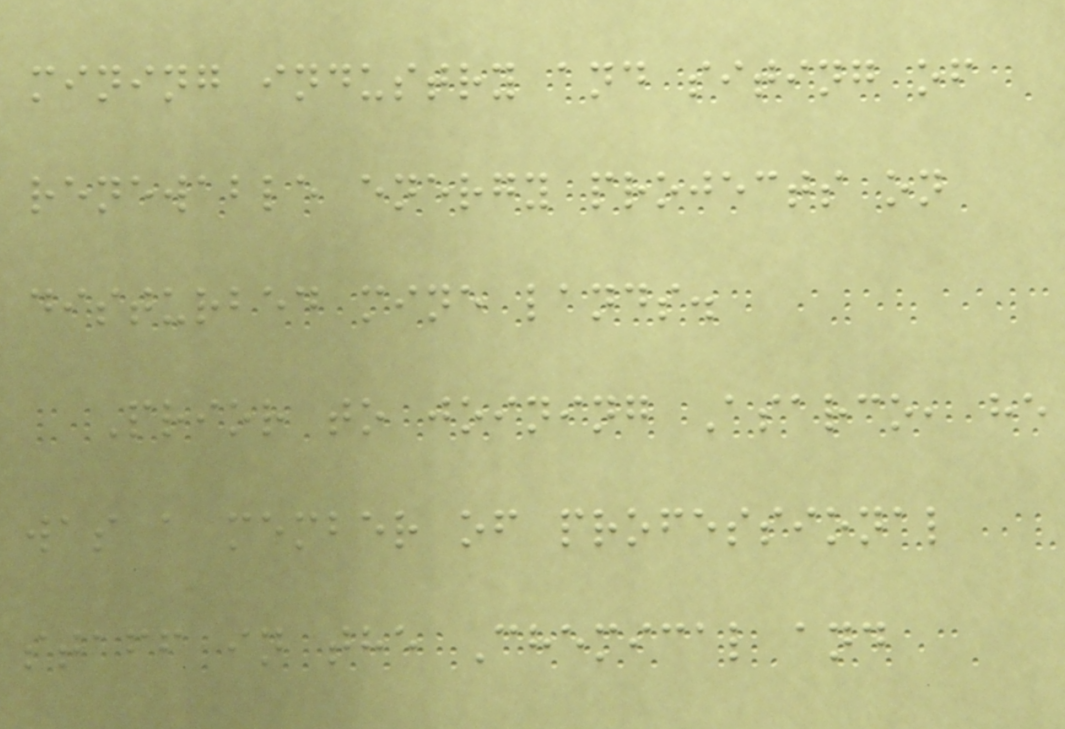mining industry and siting of
renewable energy projects on
disturbed mine lands.
Prior to joining Asarco, he
was a member of professional
staff in the Chemical and
